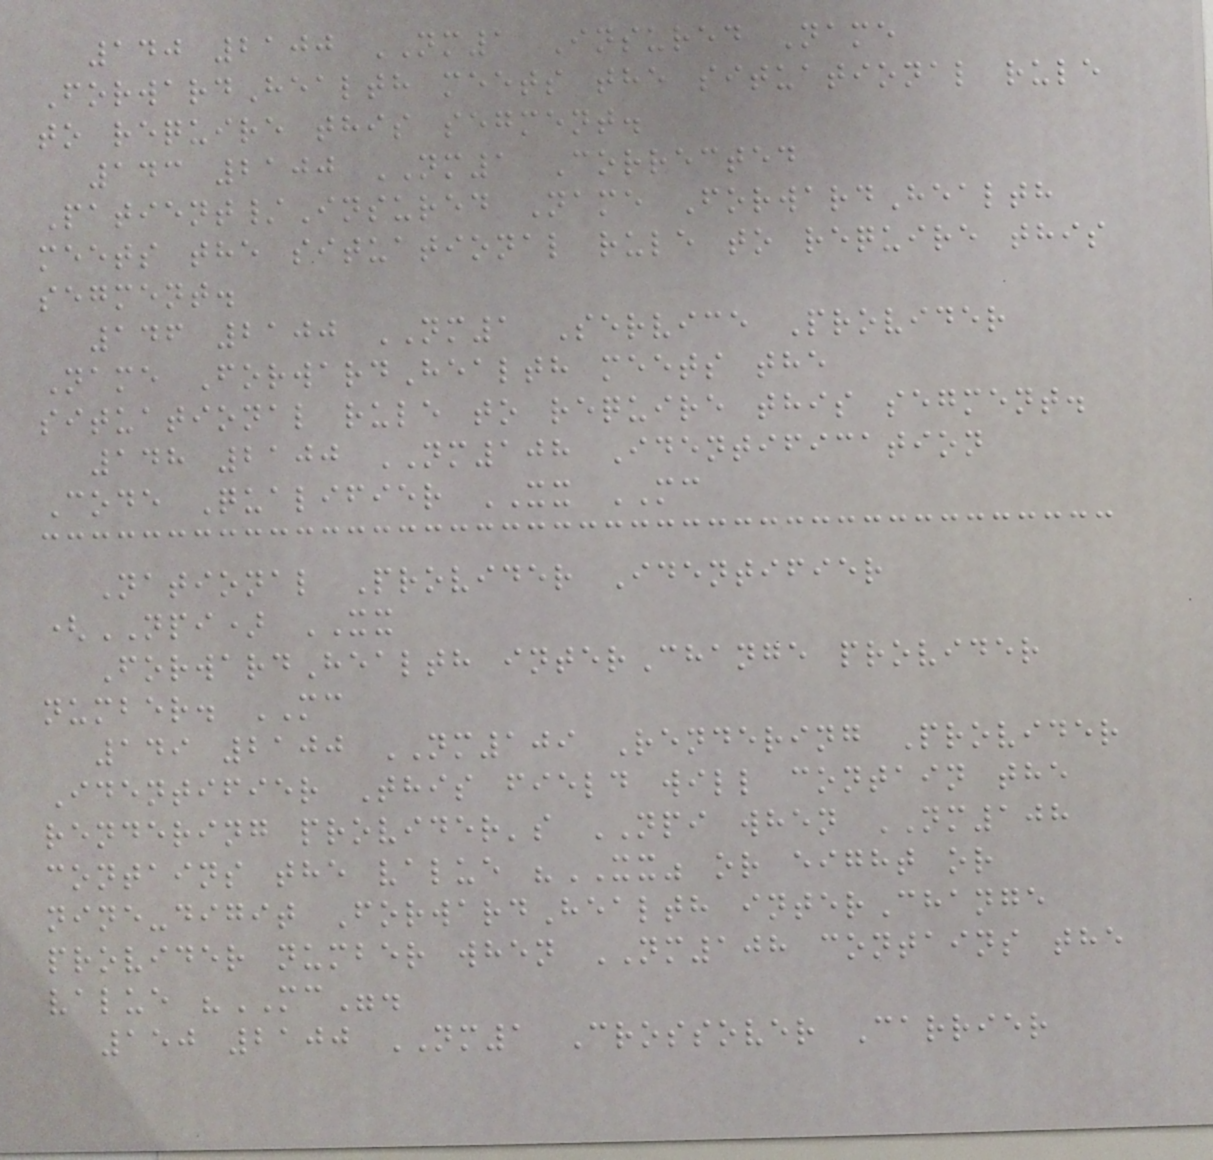140 2100 NM1 Insured Name
ForwardHealth meets the situational rule
to require this segment.
143 2100 NM1 Corrected
Patient/Insured Name ForwardHealth
meets the situational rule to require this
segment.
146 2100 NM1 Service Provider
Name ForwardHealth meets the
situational rule to require this segment.
148 2100 NM108 Identification
Code Qualifier XX MC
National Provider Identifier
(NPI) XX
ForwardHealth interChange provider
number. MC
149 2100 NM109 Rendering Provider
Identifier This field will contain the
rendering provider's NPI when NM108
contains the value "XX" or eight or
nine-digit ForwardHealth interChange
provider number when NM108 contains the
value "MC".
150 2100 NM1 Crossover Carrier
